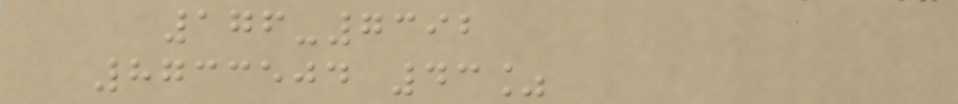176-7392
8733504 43%
